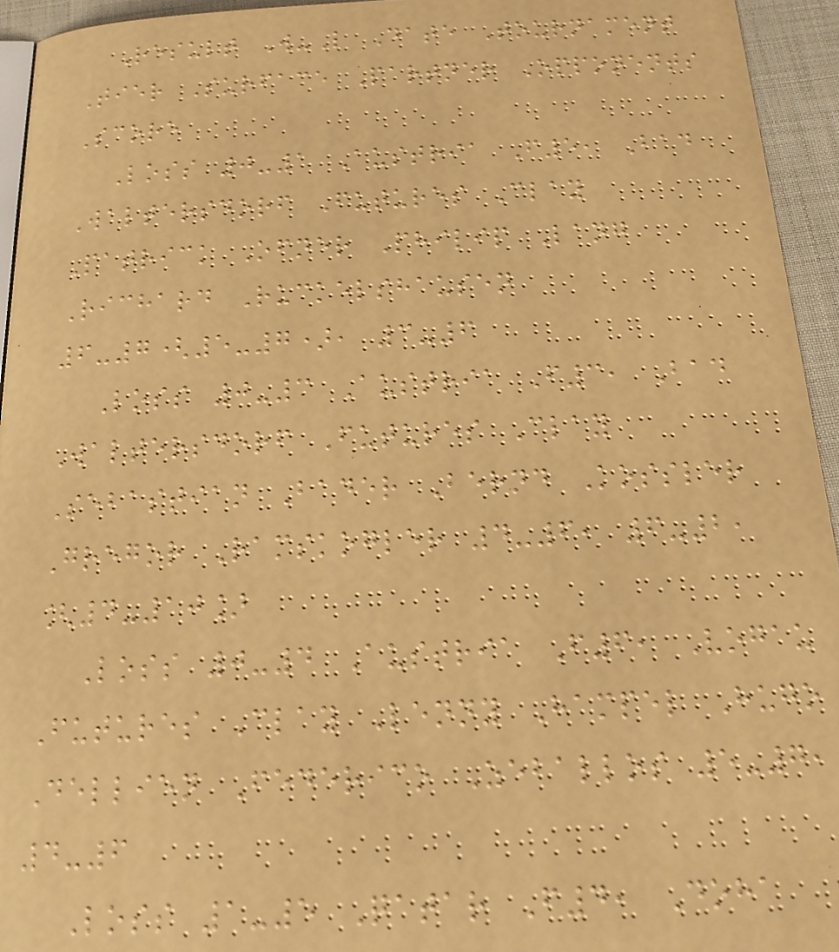Result W-L Date Tournament
Tier Surface Partner Opponents
Score
Loss 0-1 Austria F5, Bad
Waltersdorf Futures Clay
Patrick Ofner Philip Lang
Richard Ruckelshausen
6-7(5-7), 3-6
Loss 0-3 Austria F3, Bad
Waltersdorf Futures Clay
Sebastian Bader Bernd Kossler
Gregor Ramskogler 4-6, 6-2,
[4-10]
Loss 0-4 Austria F6, Vogau
Futures Clay Lenny Hampel Hugo
Dellien Federico Zeballos 5-7,
4-6
Loss 1-5 Qatar F4, Doha
